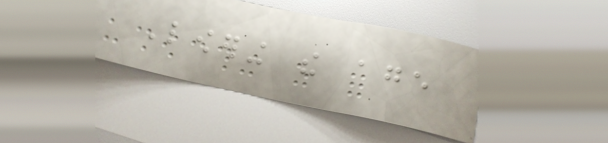Lowering the age
